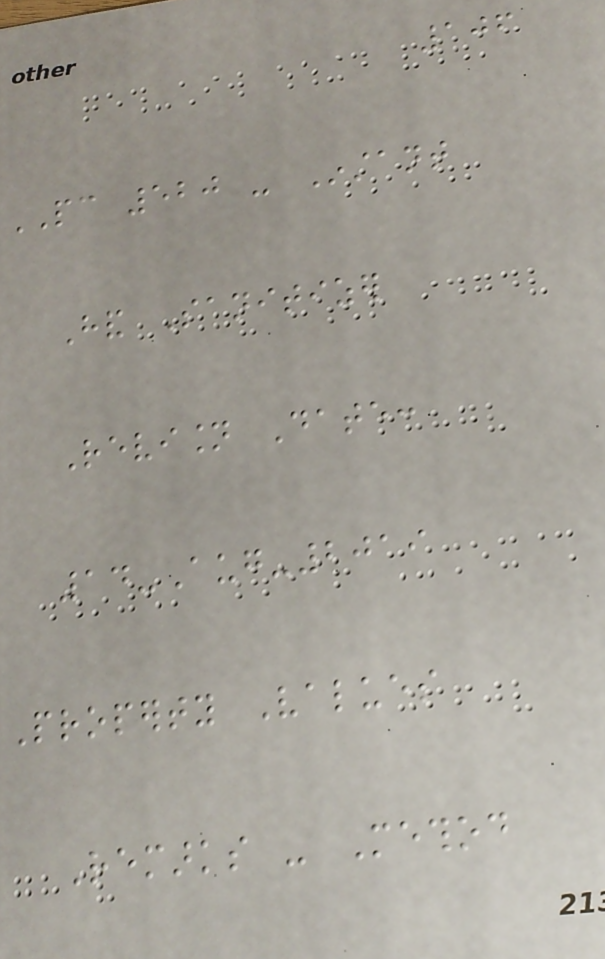106
PC 520 - Instant
Hand Sanitizer
Revision Date:
14-Aug-2019
Property Values
Remarks - Method
